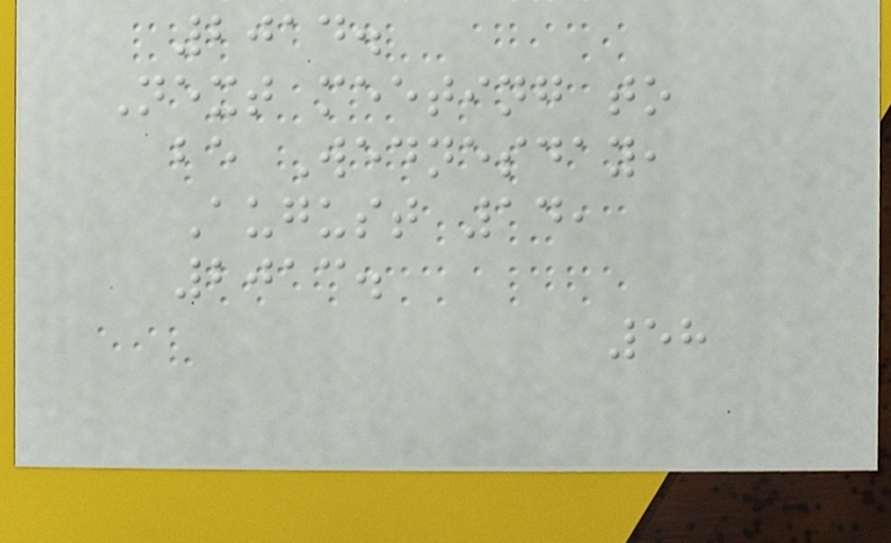2014.
Next meeting to
be Wednesday,
August 14,
2013.
58
